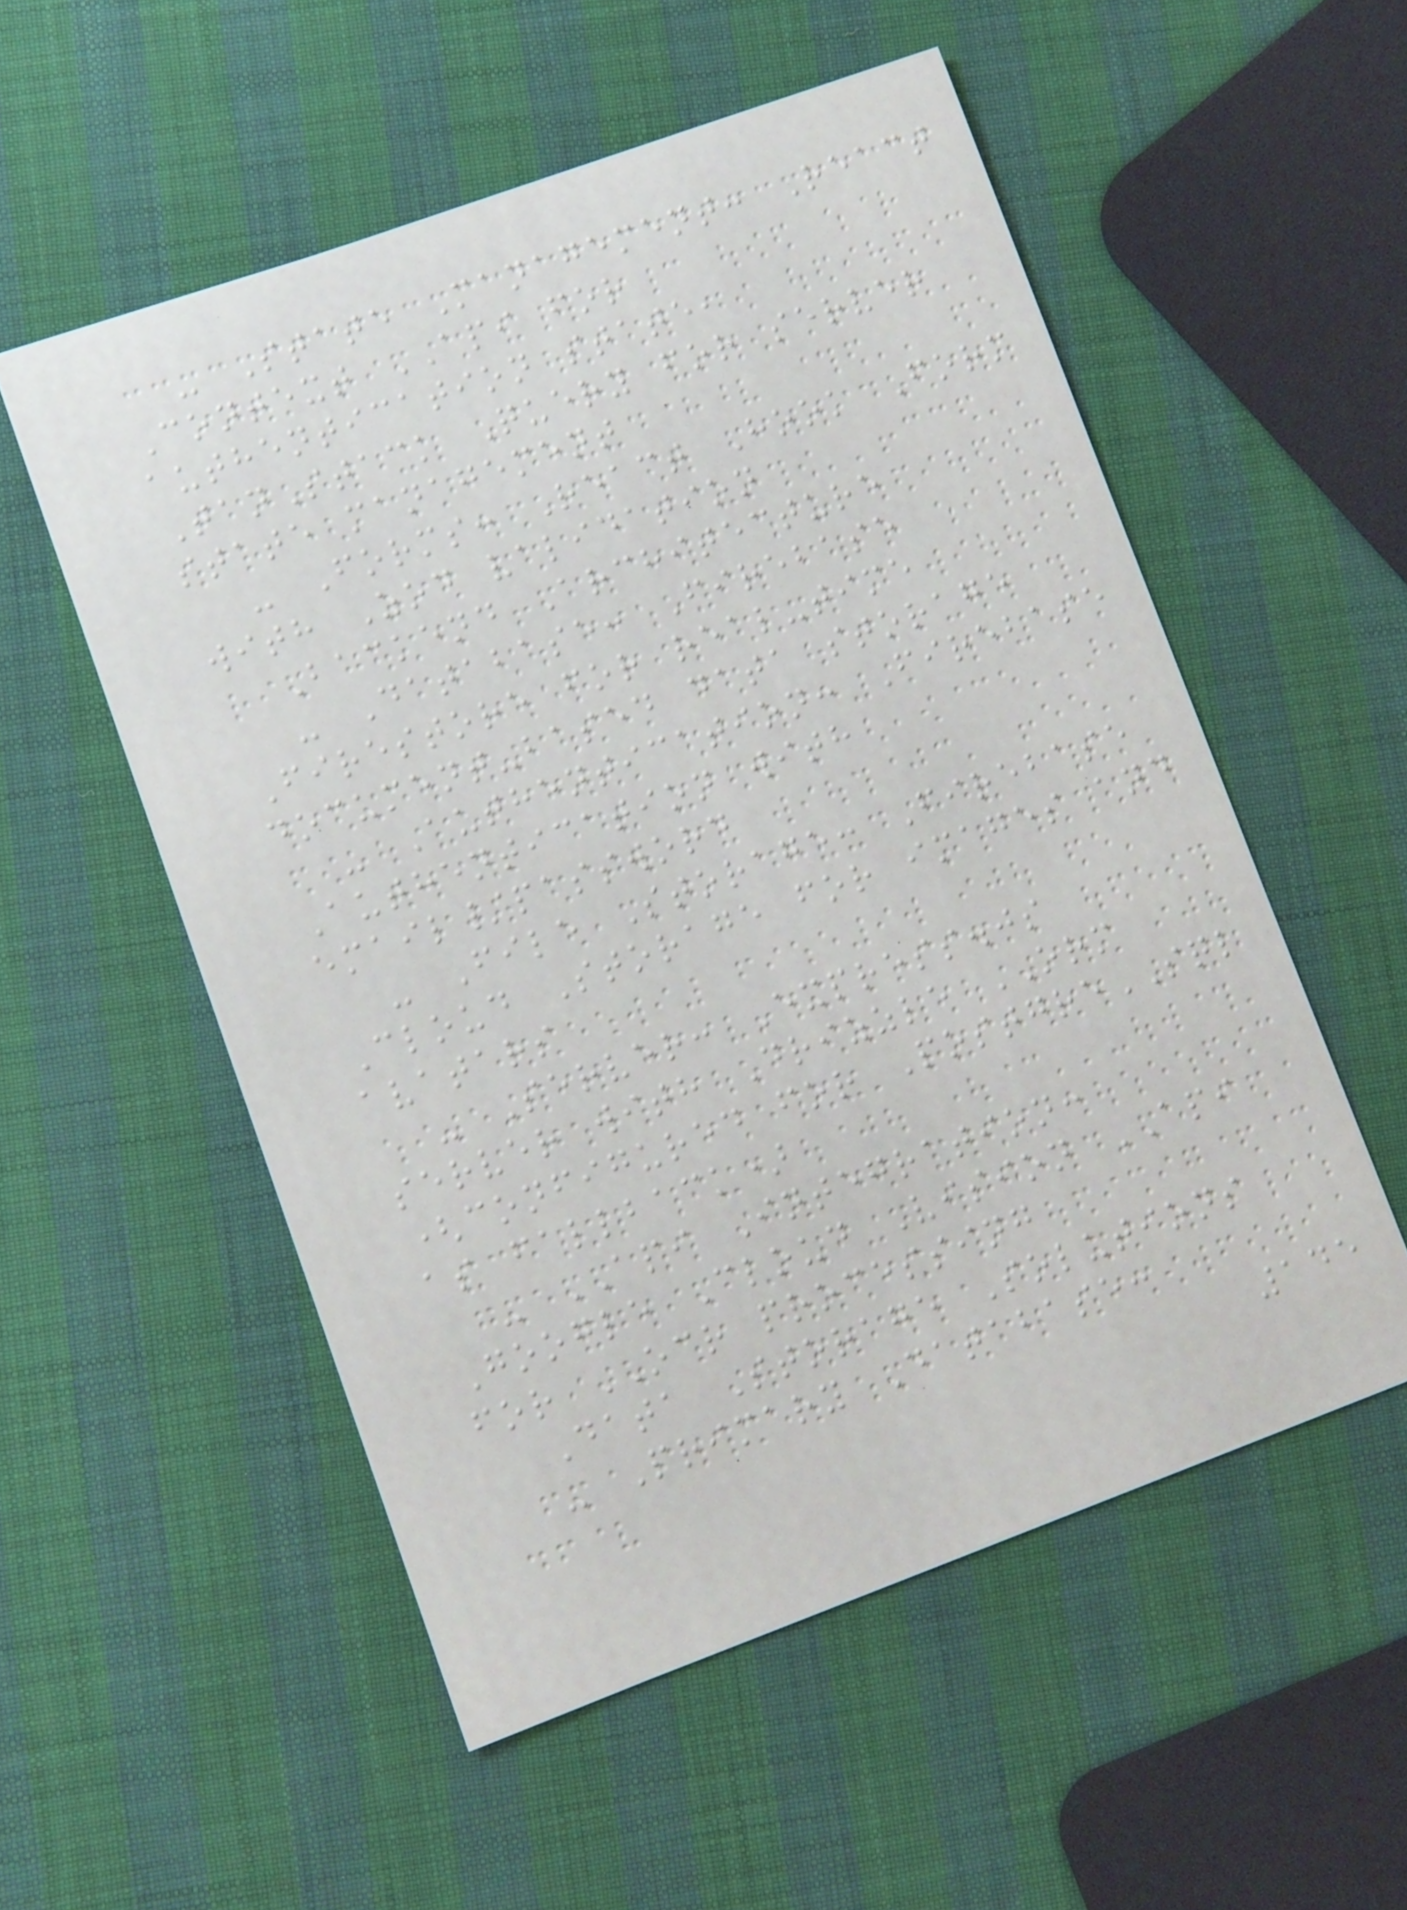- State Management: React
Context API for
authentication state,
TanStack Query for server
state management
- Forms: React Hook Form
with Zod validation
Backend Architecture
- Database: Firebase
Firestore for real-time
document-based data storage
- Authentication: Firebase
Authentication with
email/password
- File Storage: Firebase
Cloud Storage for images and
avatars
- Server: Express.js
server with Drizzle ORM
(configured for PostgreSQL
as fallback)
- API Integration:
Google Cloud Vision API
for OCR processing
Data Storage Solutions
- Primary Database:
145
